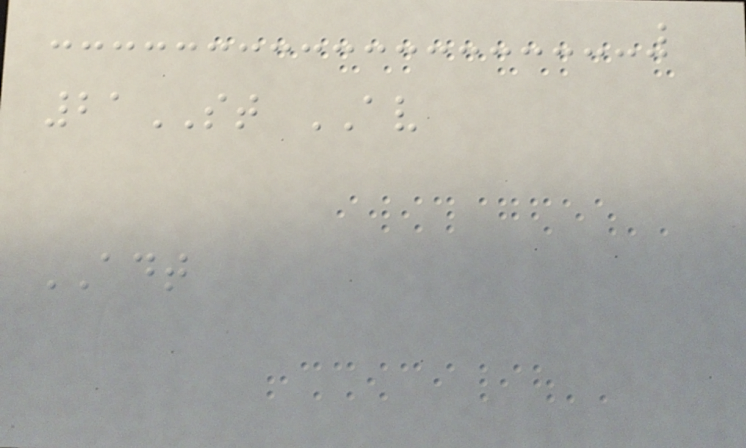21ST AV
ADT
